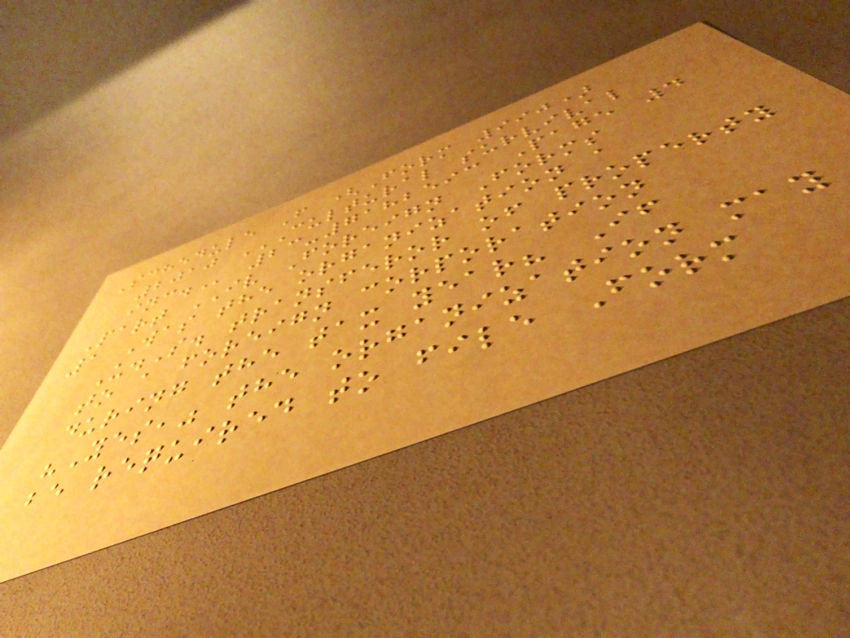Schedule F (Form 990)
2010 CULTURAL SURVIVAL
INC. 23-7182593 Page 4
Part IV Foreign Forms
1 Was the organization a
U.S. transferor of property
to a foreign corporation
during the tax year? If
"Yes," the organization may
be required to file Form
